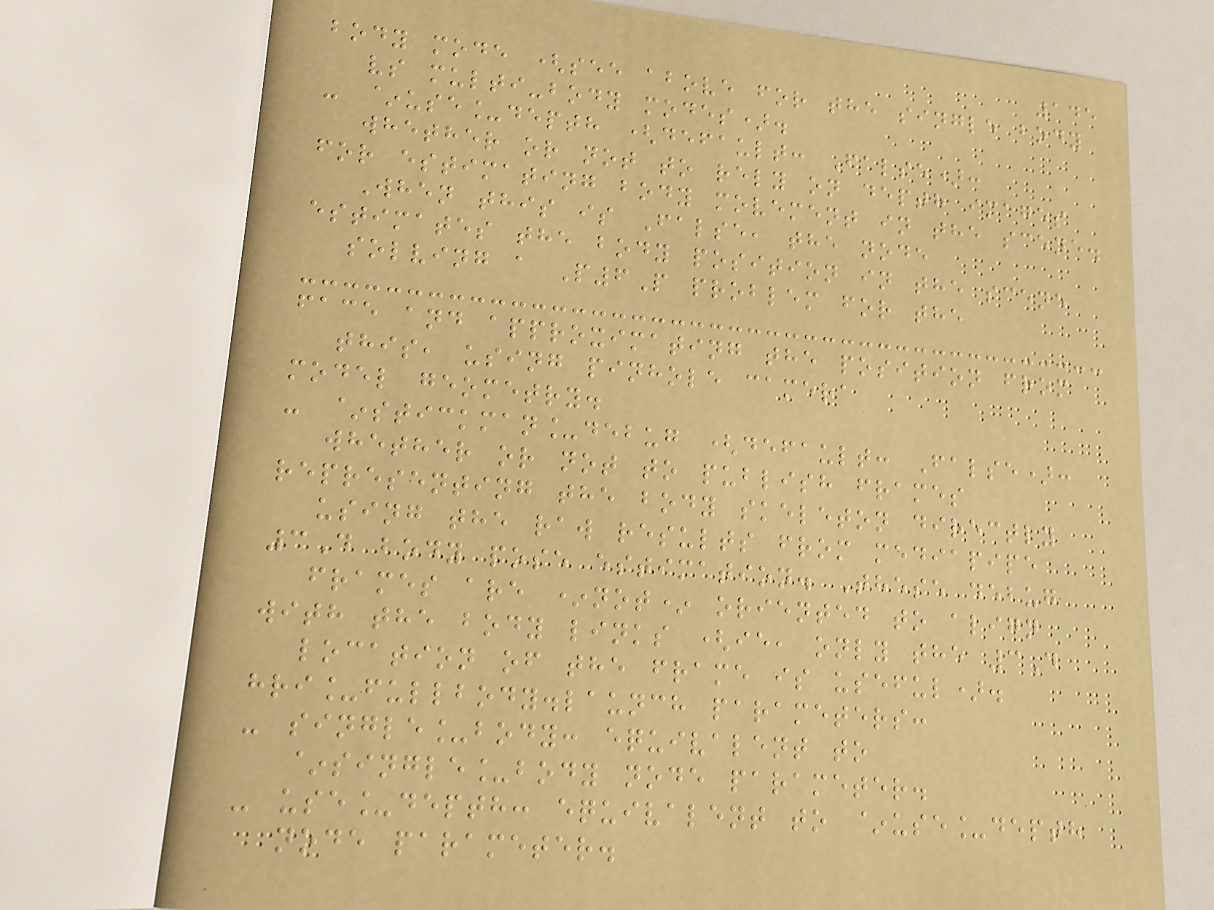145
body mode (see above for the single body
vs multi-body modes).
- ~use_depth (default: False):
whether or not to rely on depth images
for estimating body movement in the scene.
When this is False, the node
estimates the body position in the scene
solving a P6P problem for the
face and approximating the position from
this, using pinhole camera
model geometry.
- ~stickman_debug (default: False):
whether or not to publish frames
representing the body skeleton directly
using the raw results from mediapipe
3D body pose estimation. These debug
frames are *not* oriented to align
with the body links (ie, only the 3D
location of the frame is useful).
hri_fullbody.launch parameters:
- single_body: equivalent to
~single_body node parameter.
- use_depth: equivalent to ~use_depth
node parameter.
